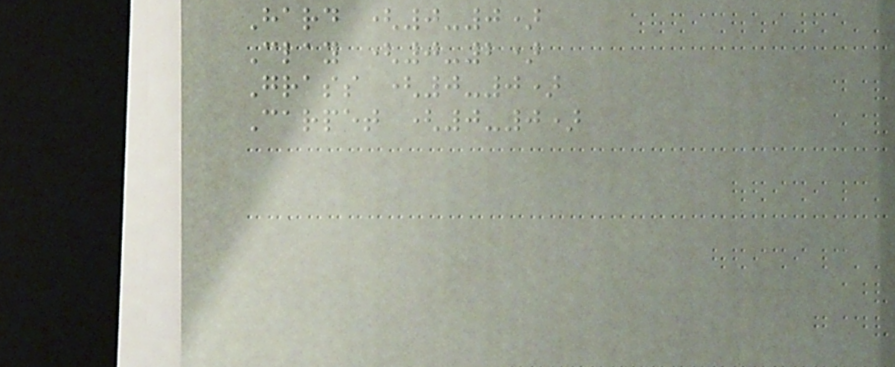Hard (0-0)
Clay (0-2)
Grass (0-0)
Carpet (0-0)
